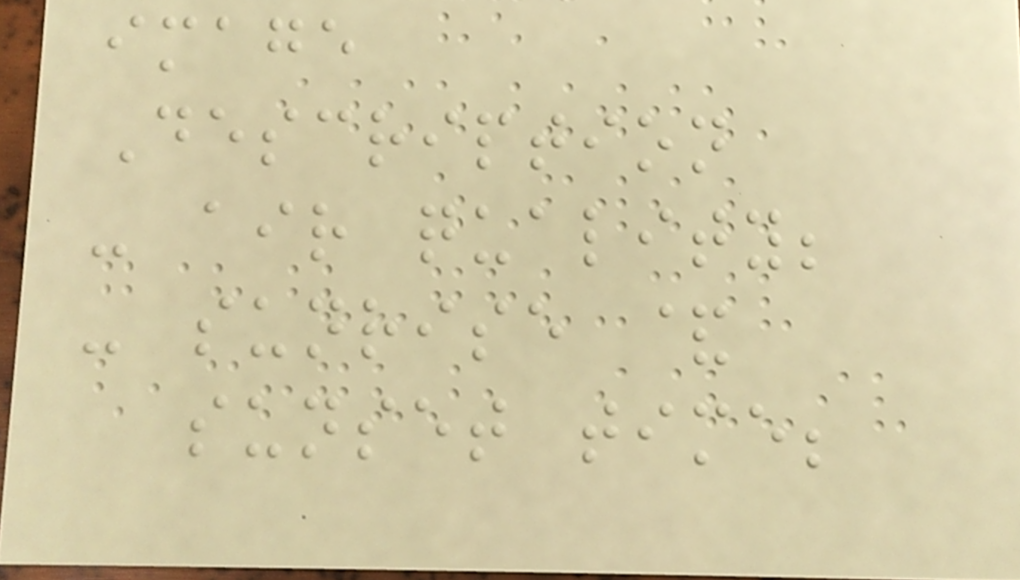image
Description
- air quality;
- sunrise &
sunset time;
